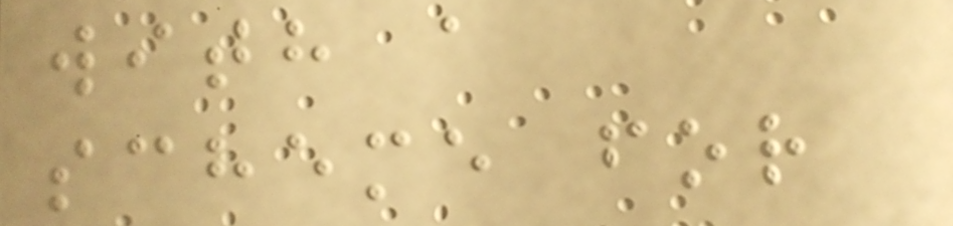with a
scheme for
